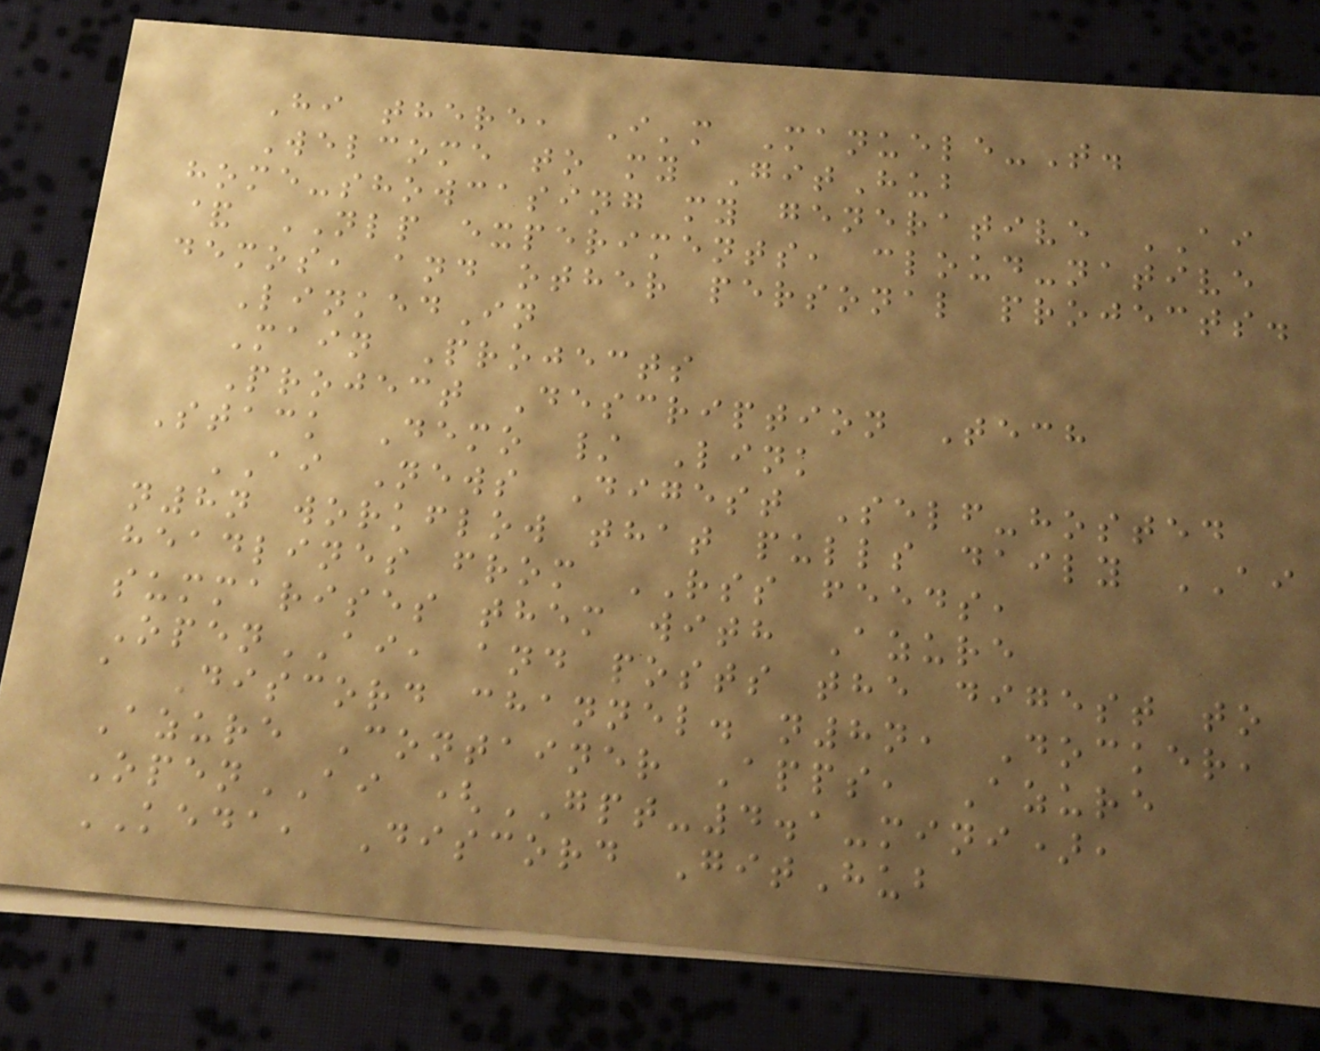Hi there, I'm Manuele-T.
Welcome to my GitHub
home-showcasing my generative AI
& NLP experiments, cloud-native
demos, and other personal projects.
LinkedIn
Main Projects
Project Description Tech
Stack Demo / Link
AI News Digest Self-hosted
n8n workflow that pulls daily AI
headlines from RSS feeds,
summarises them with Azure
OpenAI, and posts the digest to
a Discord channel. n8n, Docker,
Azure Container Apps, Azure
OpenAI (GPT-4.1-mini),
KEDA, Discord GitHub
